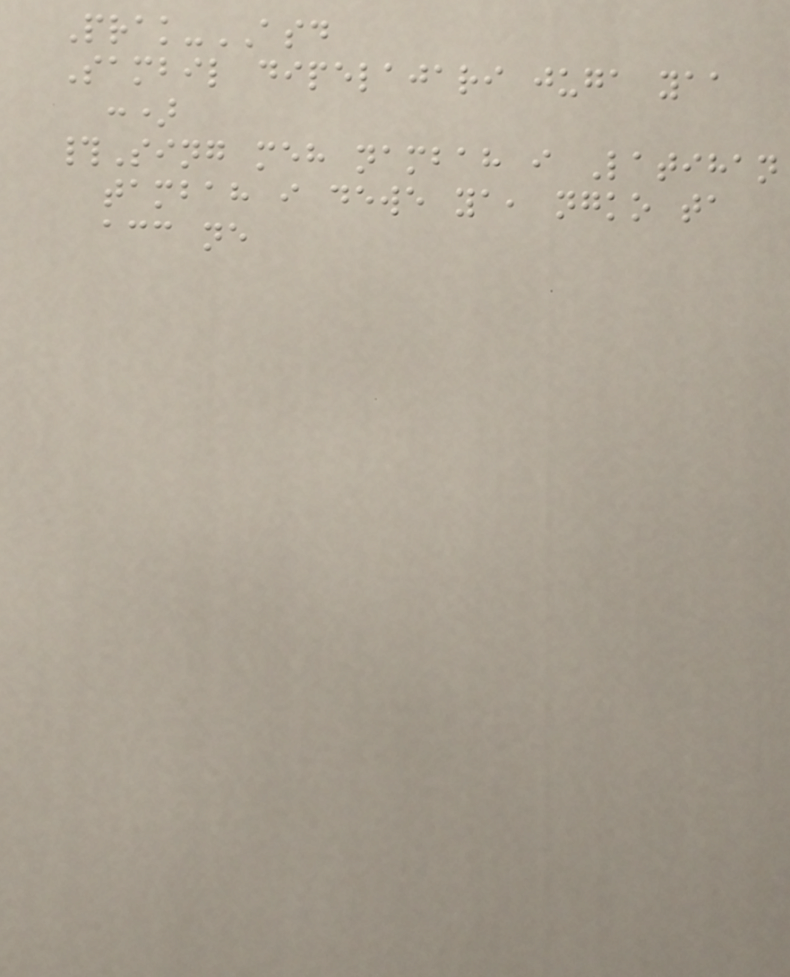Prak-ASD
Sambil dipelajari juga yaa
:)
#Sing meh nambah i Latihan
tambah i dewe ya, ngko ta
acc ne
